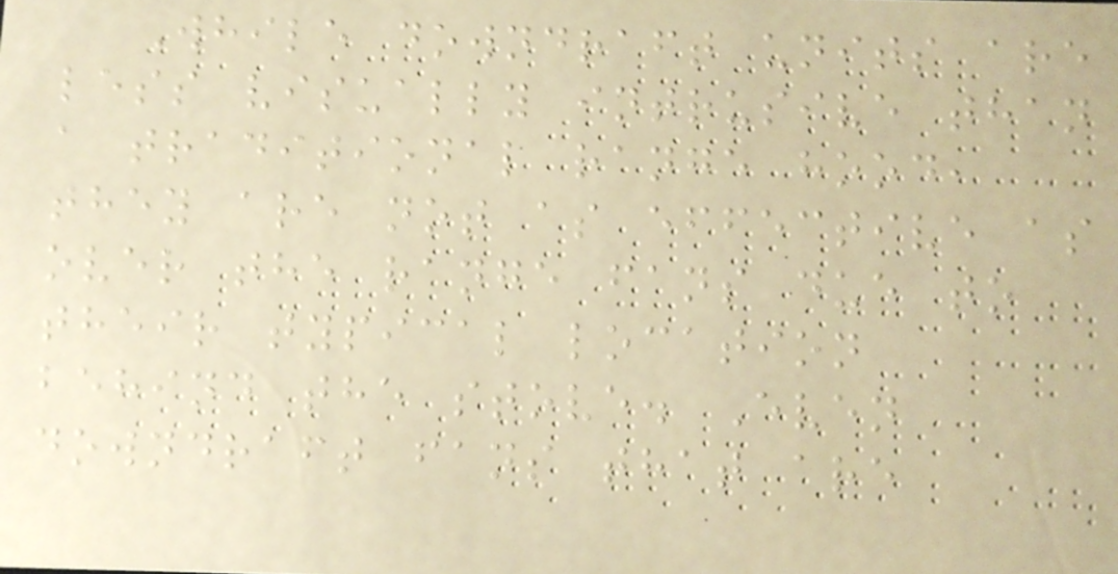While downdraft units are
less visually intrusive than
a traditional range hood,
they are not as effective as
over the range fans due to
their typical location
behind the stove. Even
downdraft fans that are
